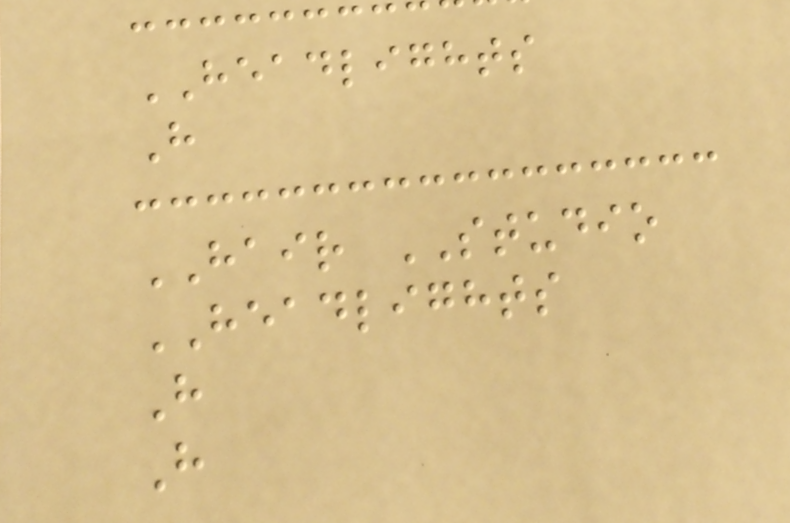HEADLIGHTS
H
HAIR STUDIO
HEADLIGHTS
H
H
